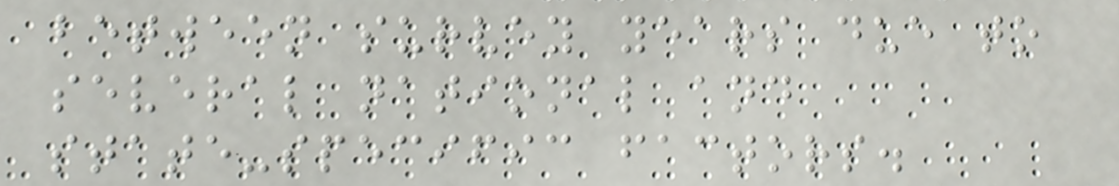between survey years due to
several national and
state-specific factors.
